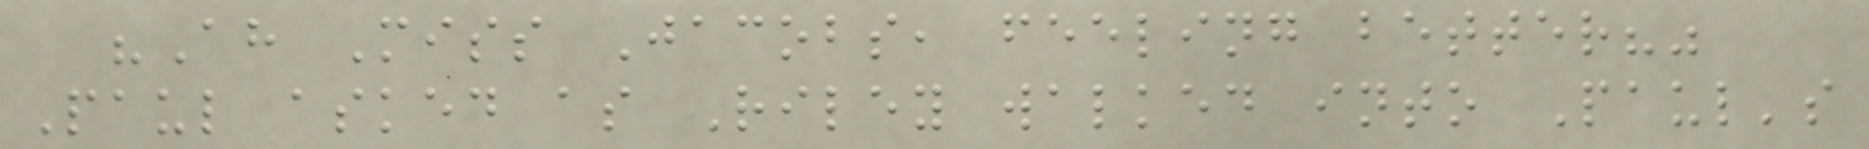"Ah Miss Jacobs, feeling better?"
Paul asked as Riley walked into Paul's
